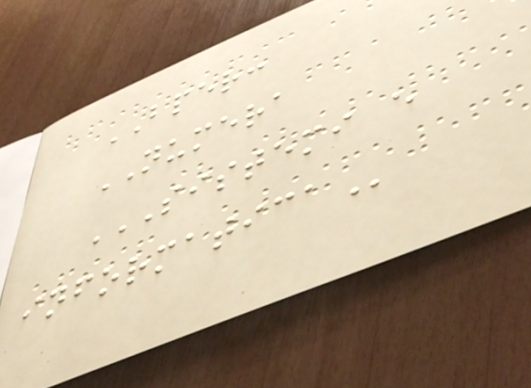BPER:
NUMERA
SISTEMI E
INFORMATICA
